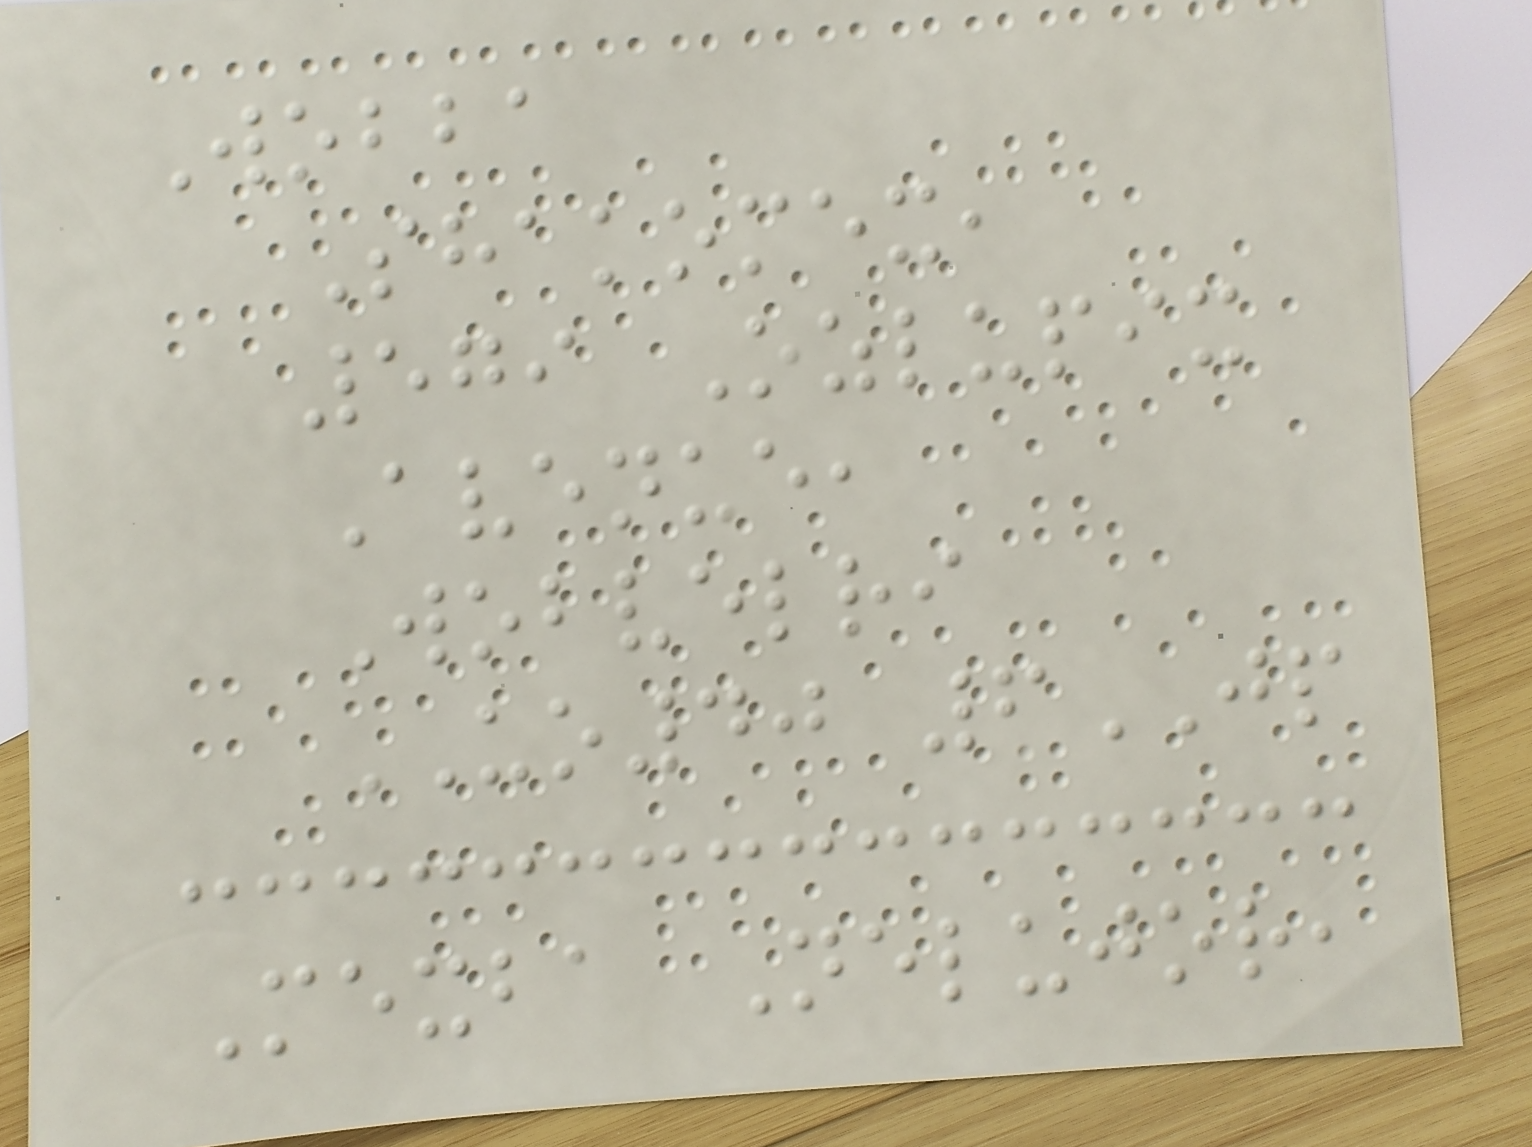Wobba
Shakomex,
579 Ozlupix
Avenue,
Wobvelri
UO40 6JP
Mexba Nelujor,
